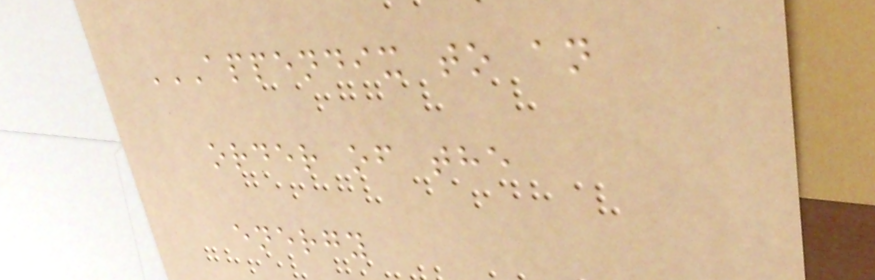APPENDIX TO AN
ORDER OF THE
ENERGY
